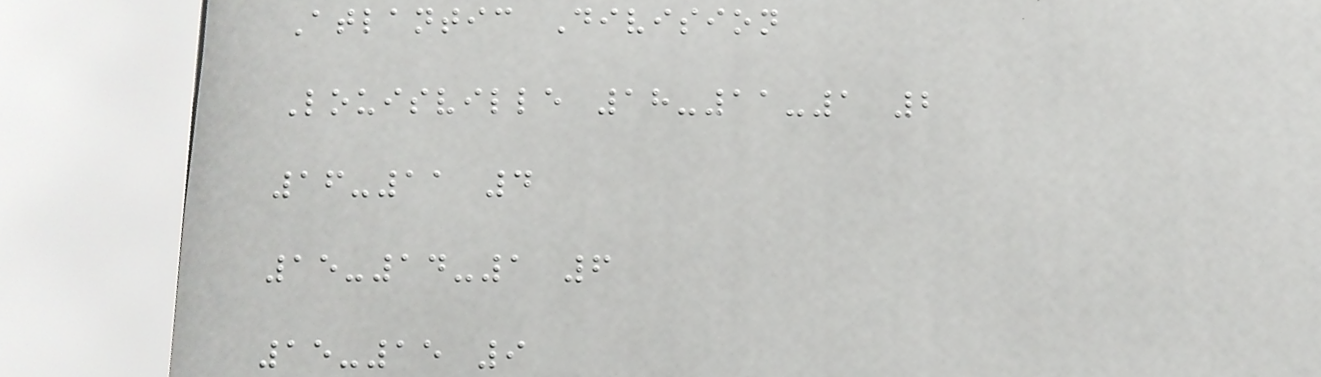Atlantic Division
Louisville 18-11-1 2
16-11 4
15-14-1 6
15-15 9
